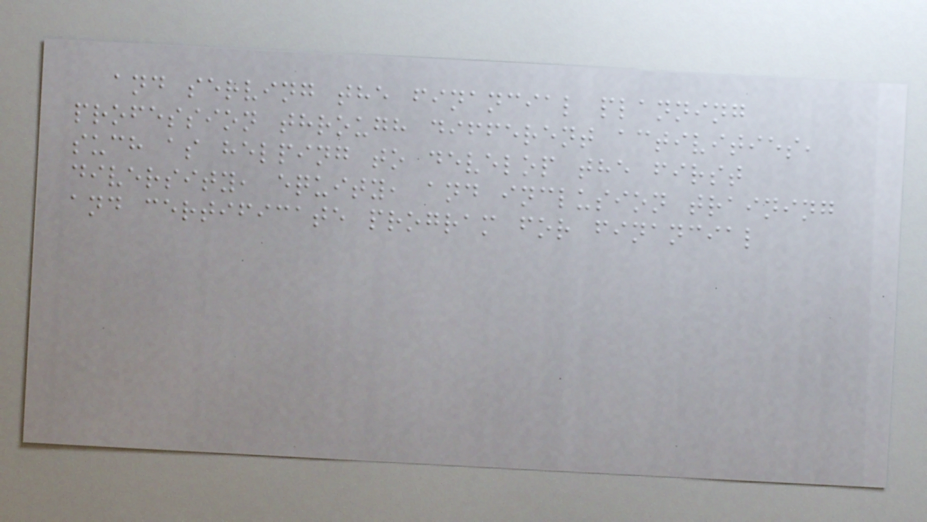and serving the financial planning
profession through different activities,
such as helping to develop the first
diversity, equity, and inclusion training
and certificate program for financial
